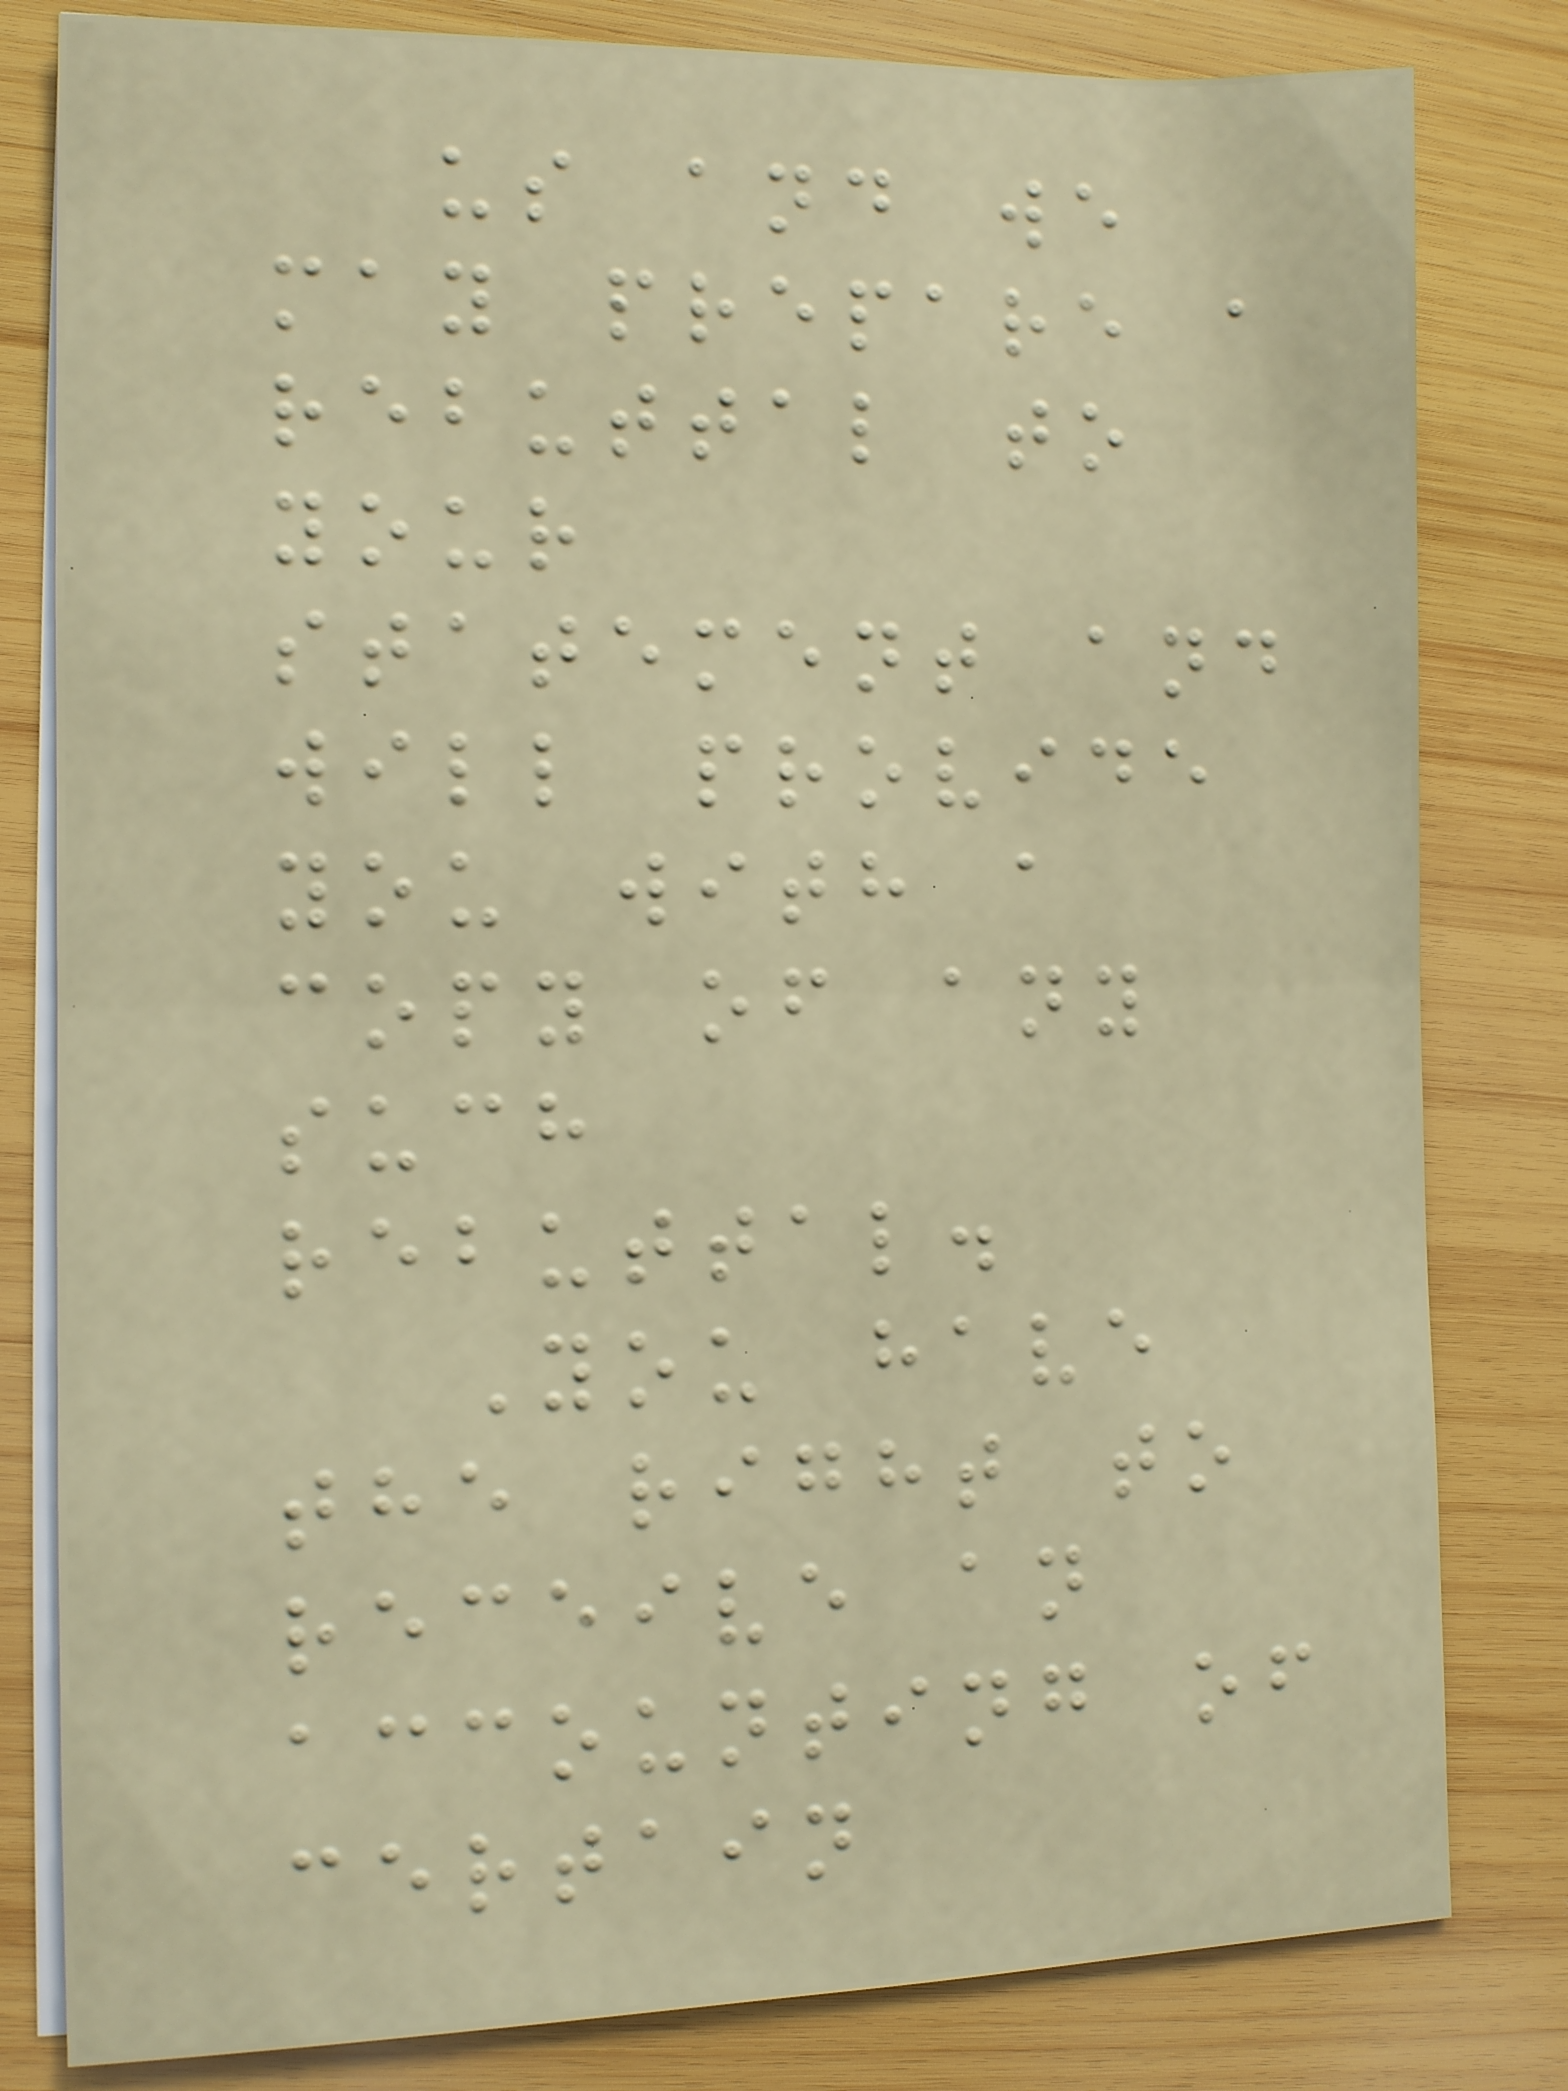us and we
may prepare a
rebuttal to
your
statement and
will provide
you with a
copy of any
such
rebuttal.
You have
the right to
receive an
accounting of
certain
